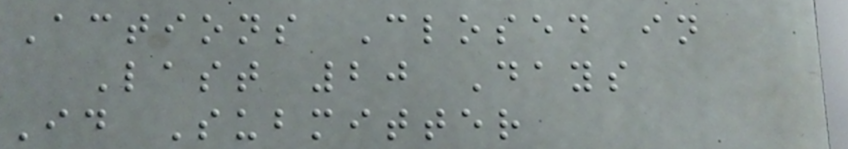Actions Closed in
Last 20 Days
Id Submitter
